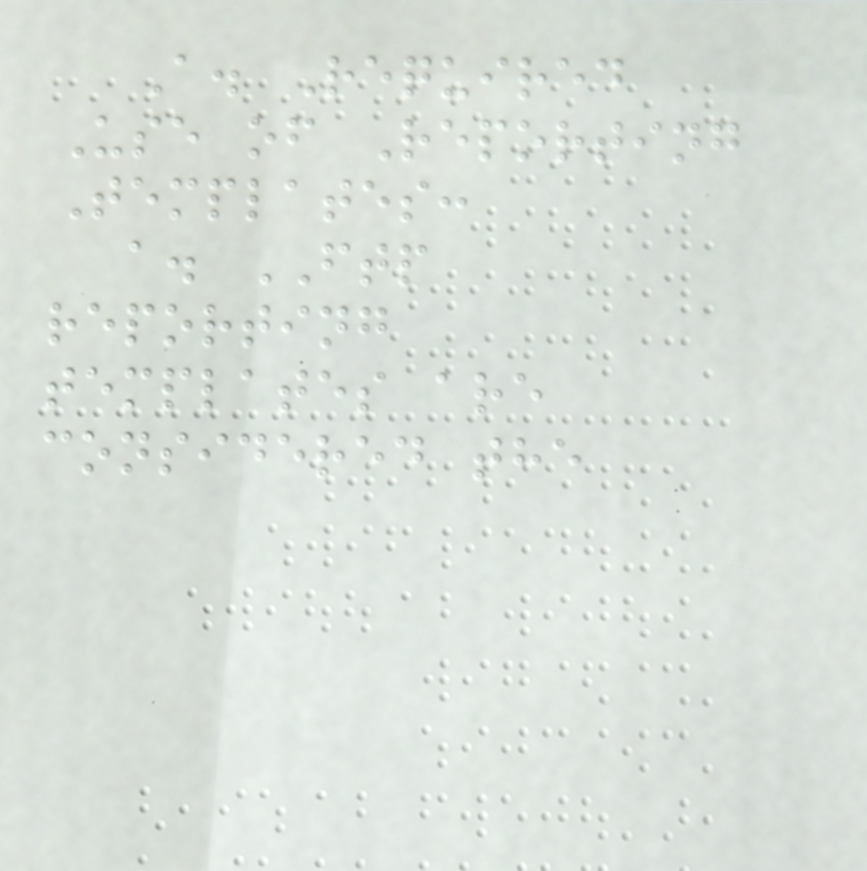A. Required
Use of Reporting
Templates:
a. FTP
reporting
templates are
considered the
